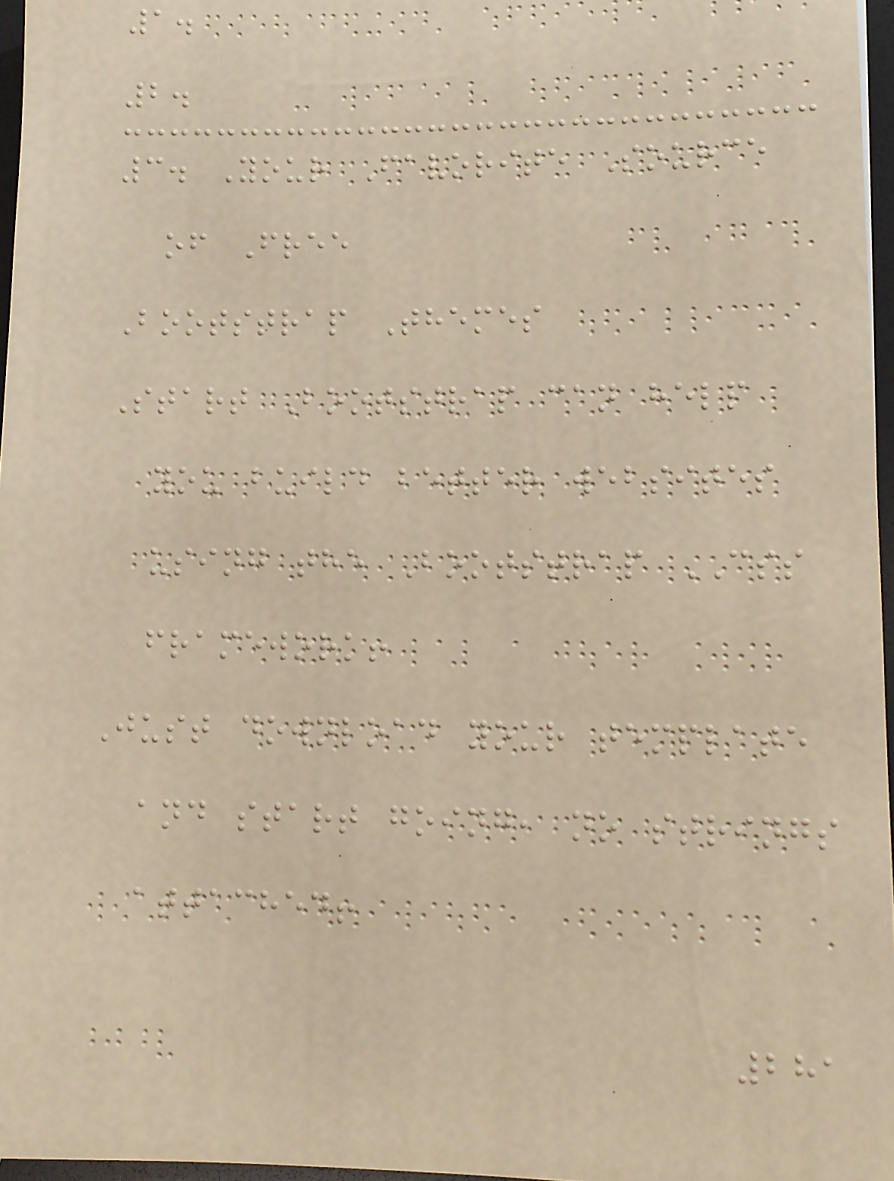1.
2.
3. Your Favorite Source
of Free
Bootstrap Themes
Start Bootstrap can help
you build better websites
using the Bootstrap CSS
framework!
Just download your template
and start going, no strings
attached!
281
